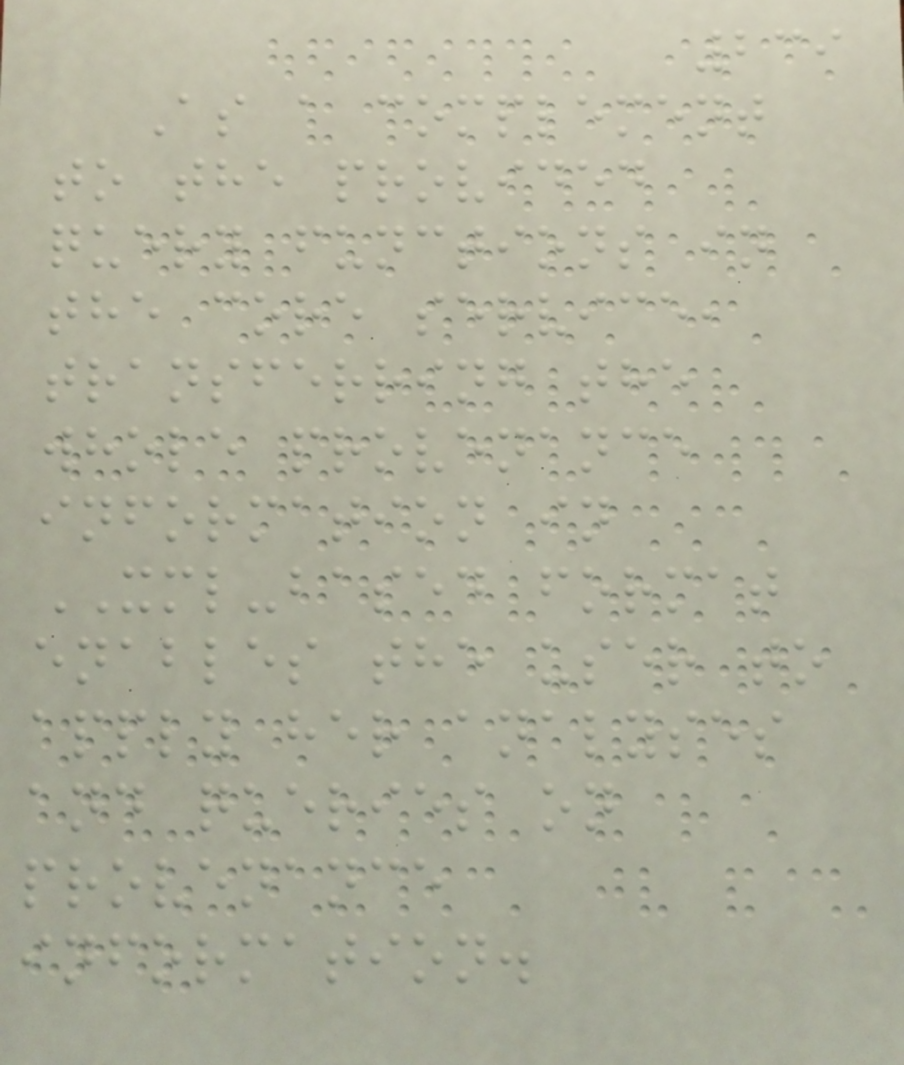239
As a complement
to the provided
query functions in
the core service,
transferring the
whole provenance
information in
XML-based format
enables the user to
apply her analyses
and queries on
provenance
information.
